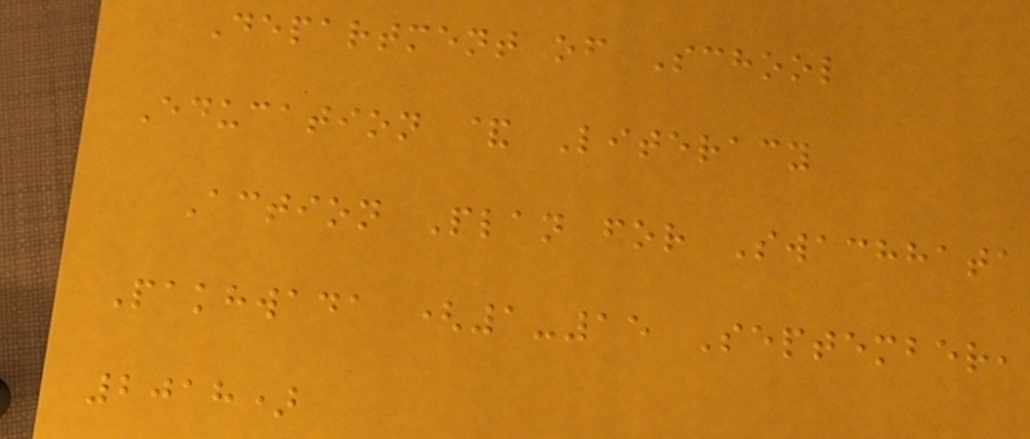Department of School
Education & Literacy
Action Plan for Swachhata
Pakhwada (1-15 September,
2018)
